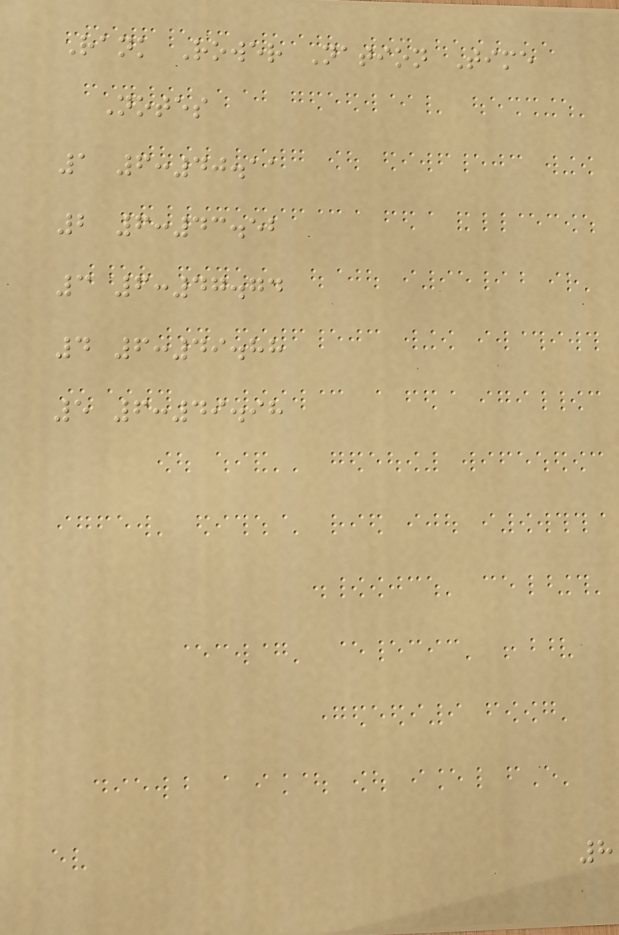Rank Rower Nation Time
Notes
1 6:40.11
2 6:43.52
3 6:47.74
4 6:49.88
5 6:49.98
8
